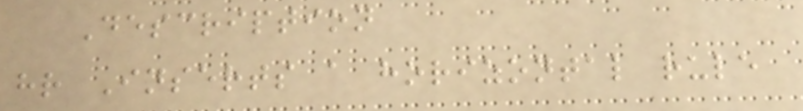Description
hr Inserts a horizontal rule
